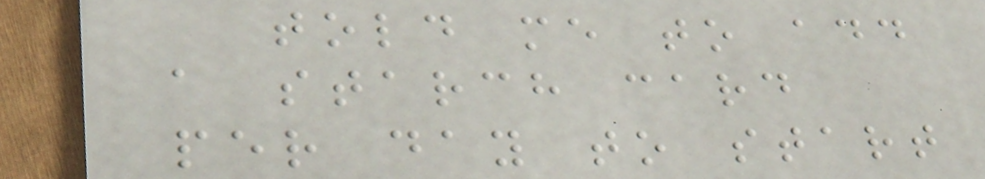told me to add
a starch card
per day to start
